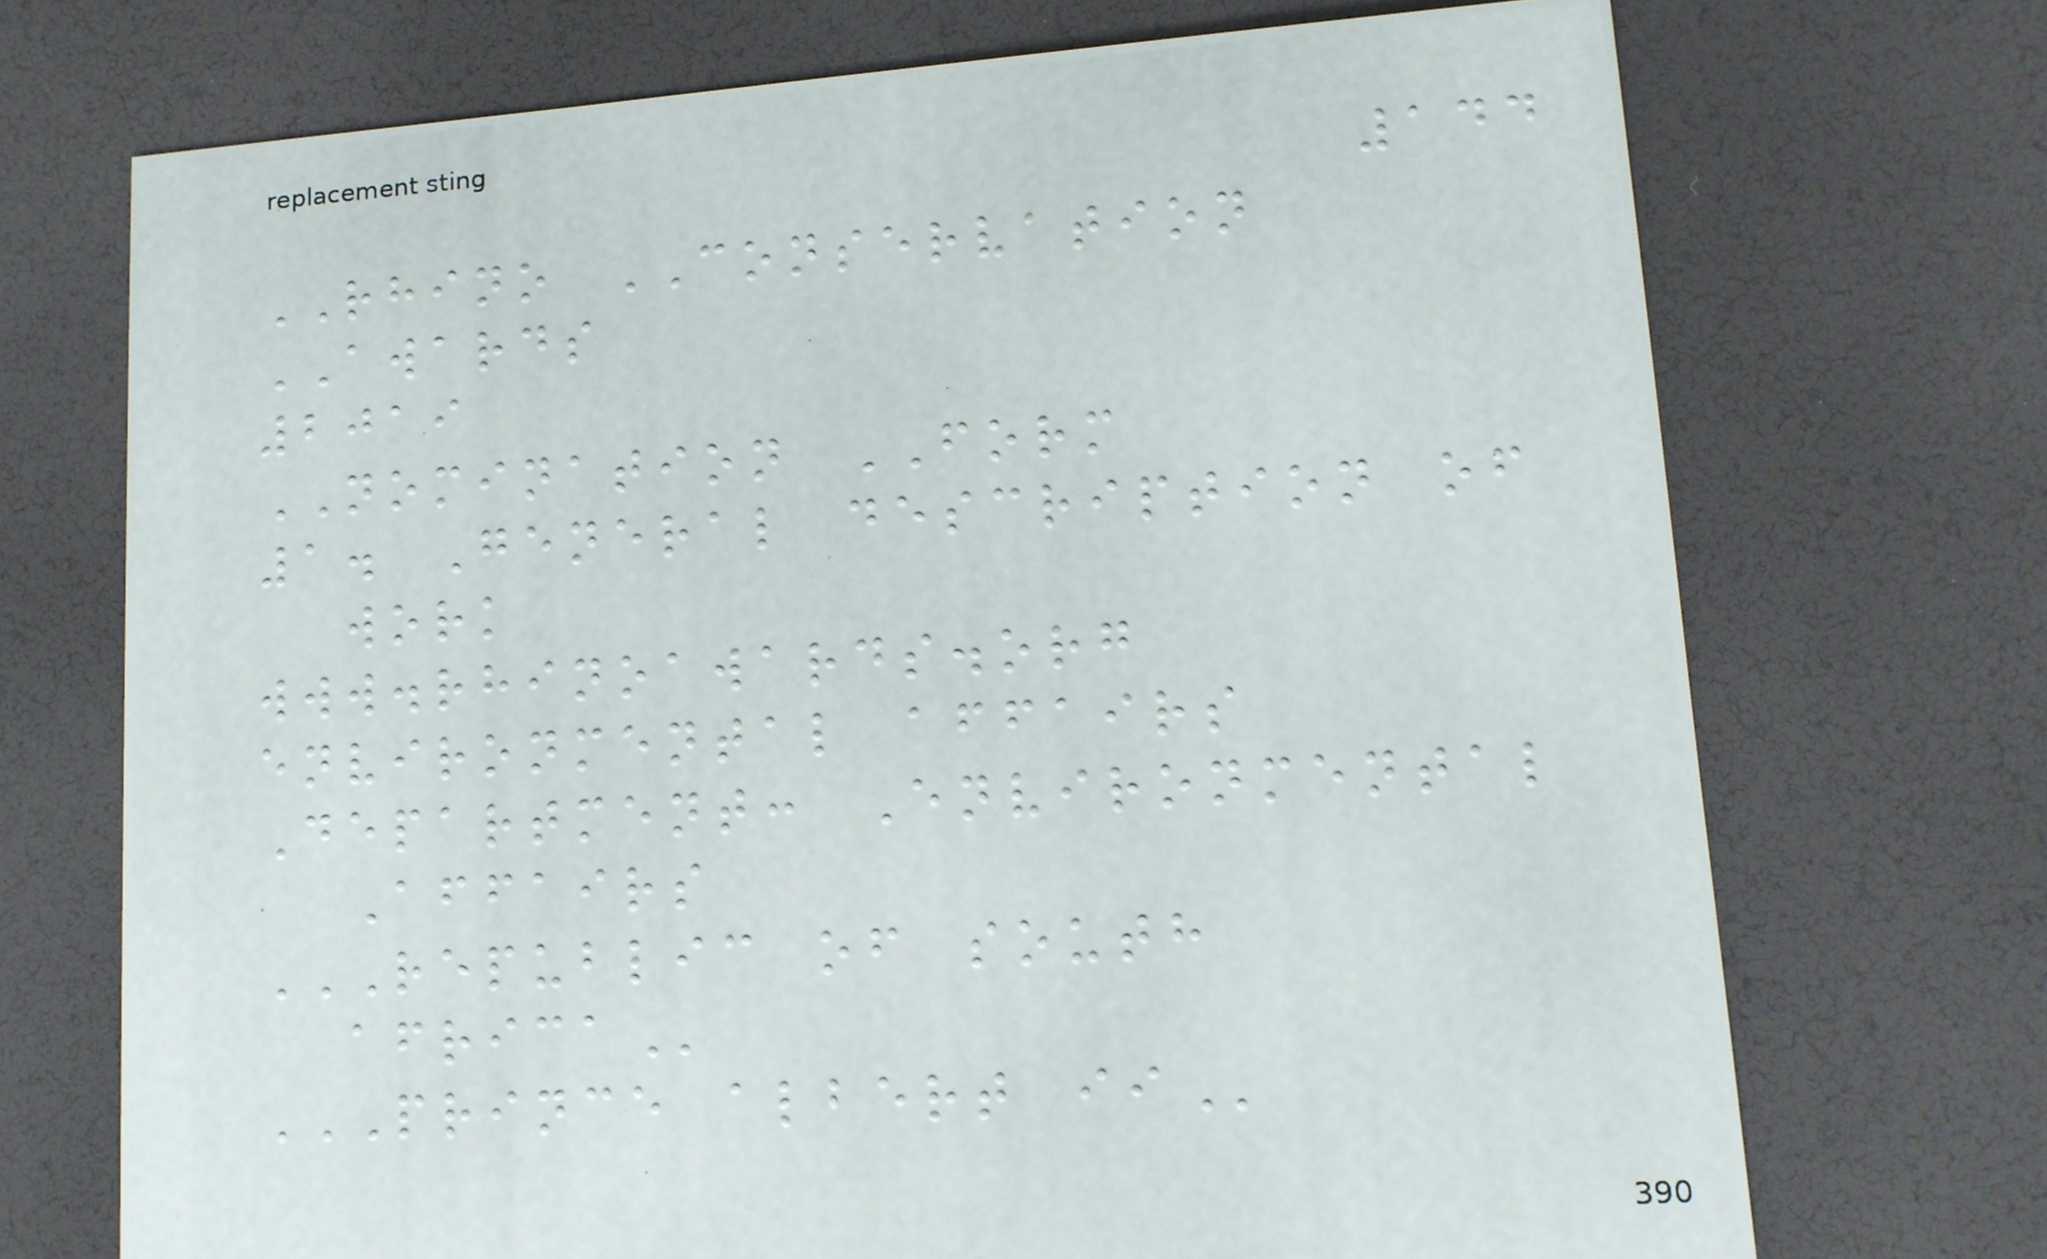144
RHINO CONSERVATION
AWARDS
2019
NOMINATION FORM
1. General description of
work
www.rhinoawards.org
environmental affairs
Department: Environmental
Affairs
REPUBLIC OF SOUTH
AFRICA
PRINCE ALBERT II
